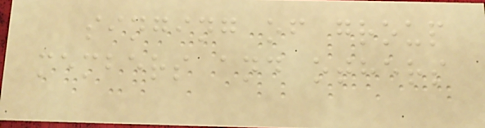singing of group
members and others
